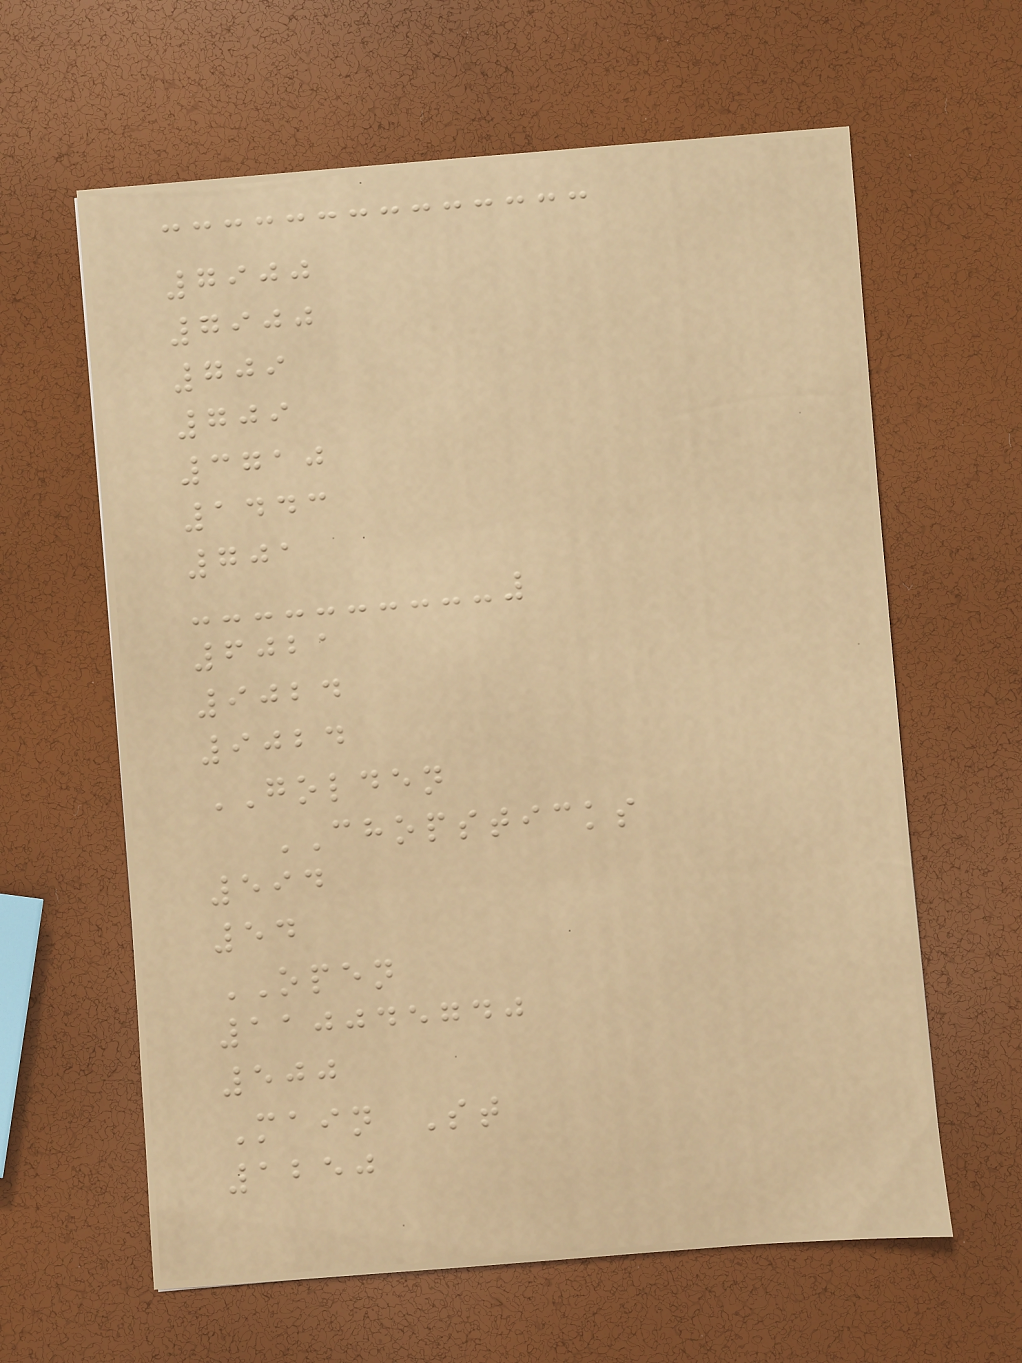7900
7900
709
709
3710
1443
701
6021
9024
9024
GOLDEN
CHOPSTICKS
594
54
OPEN
110045740
500
Main St
1250
